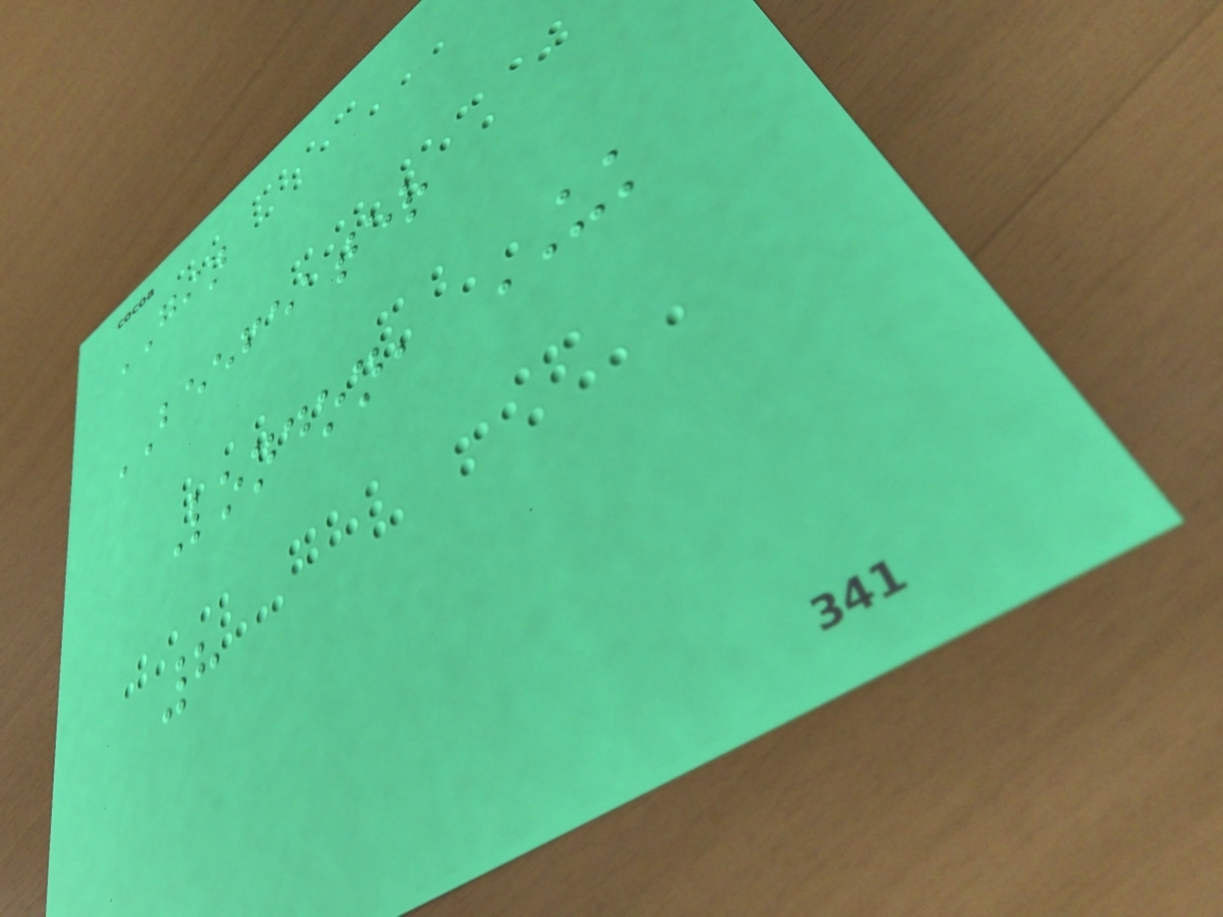GIN
BEEFEATER
London, UK
8
